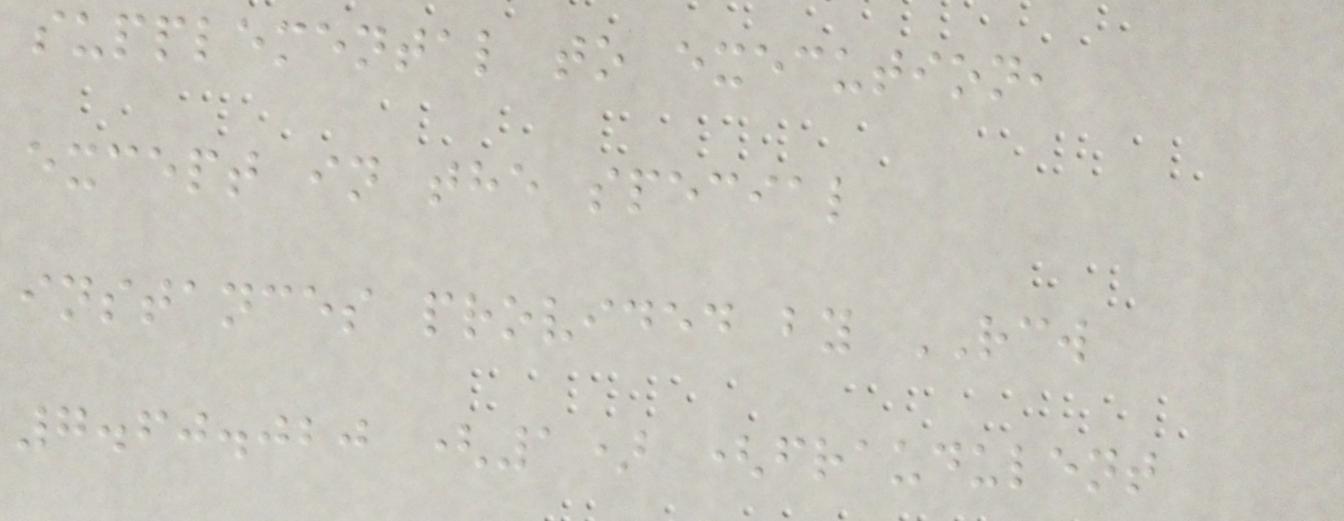supplemental to execution,
except in the special
instances provided by RCW
7.60.020 (1) (fraudulent
